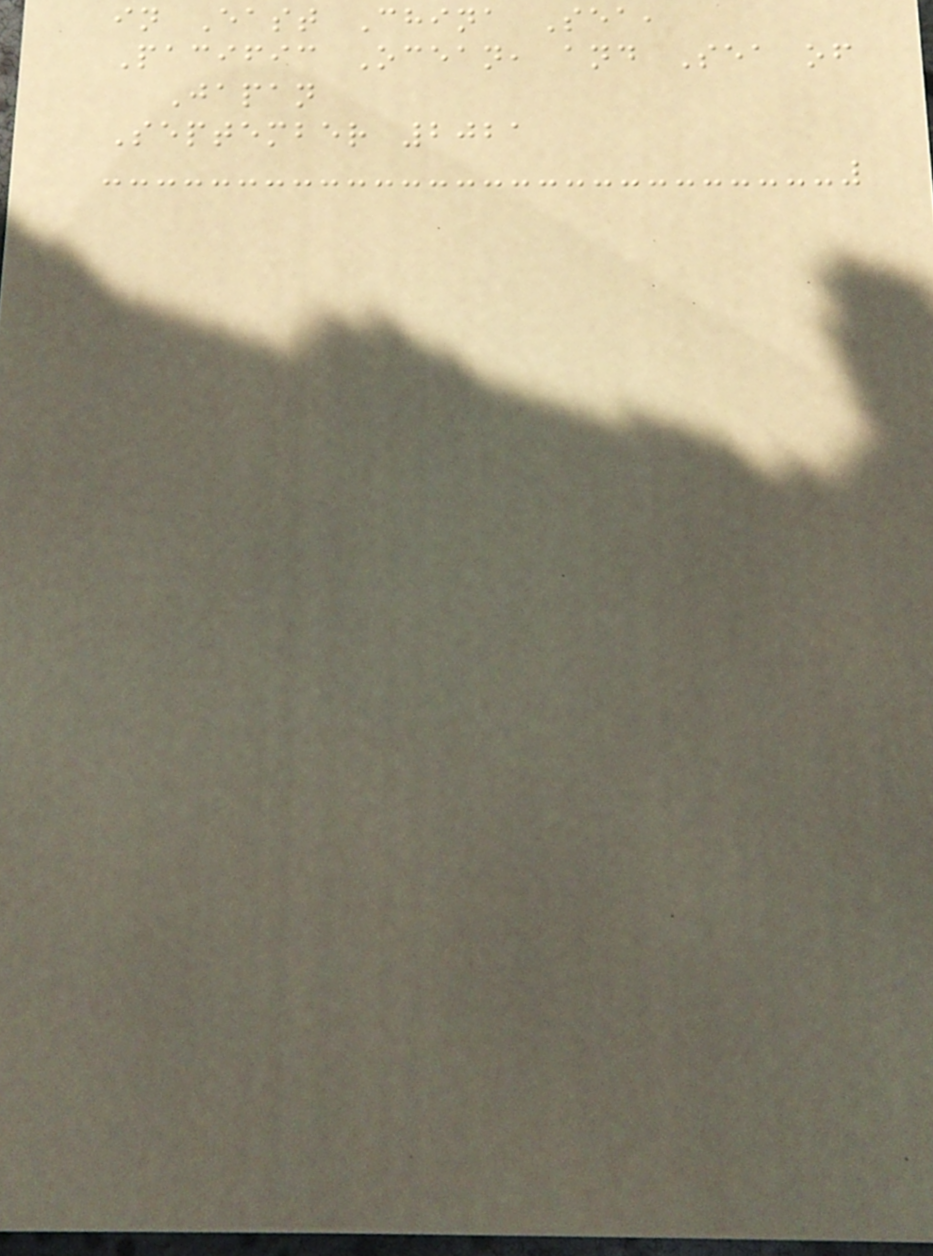in East China Sea,
Pacific Ocean, and Sea of
Japan
September 2021
